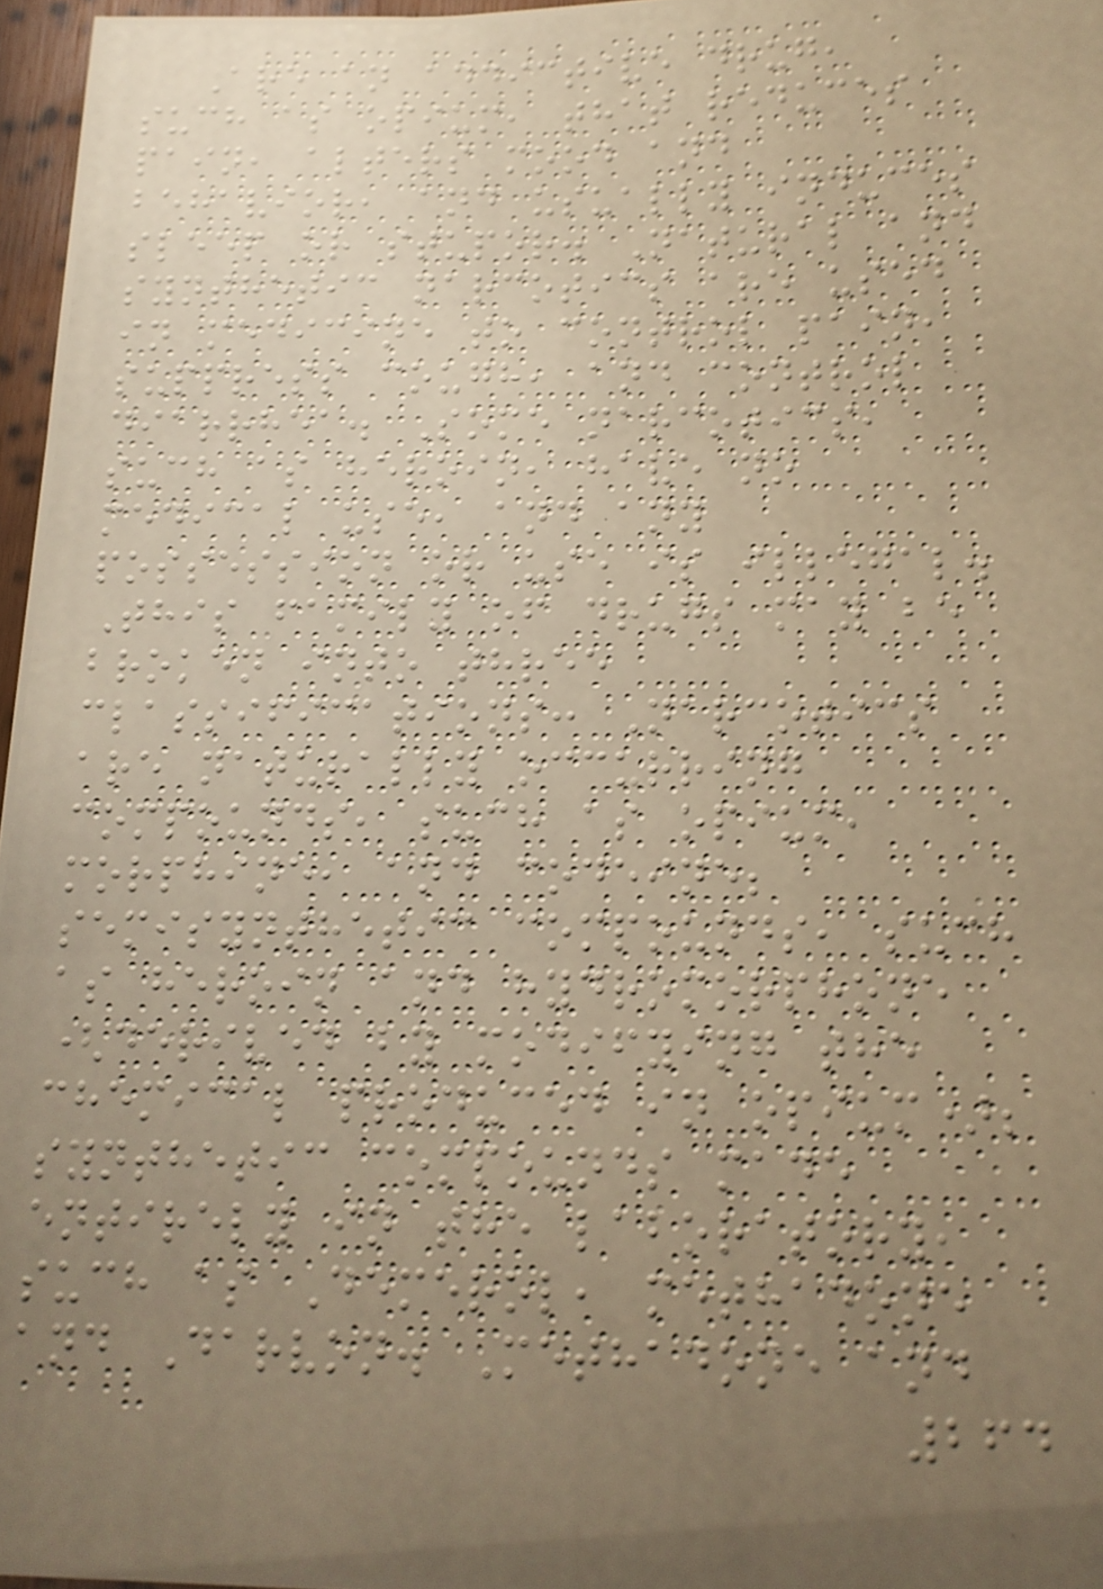Are an addictive drug,
such as opium, that reduces
pain, alters mood and
behavior, and usually induces
sleep or stupor. Natural and
synthetic narcotics are used
in medicine to control pain,
suppress cough, and control
diarrhea. Some narcotics,
such as heroin, have no
medical use, and any
possession or use is illegal.
This family of drugs may be
broken into three
classifications: Narcotics
are naturally occurring
compounds, such as opium,
morphine, and codeine;
semisynthetic compounds, such
as heroin and hydromorphone
(derived by modifying the
chemical produced in opium);
synthetic compounds made
entirely in the laboratory,
such as Demerol, methadone
and Darvon. Methadone and
264
